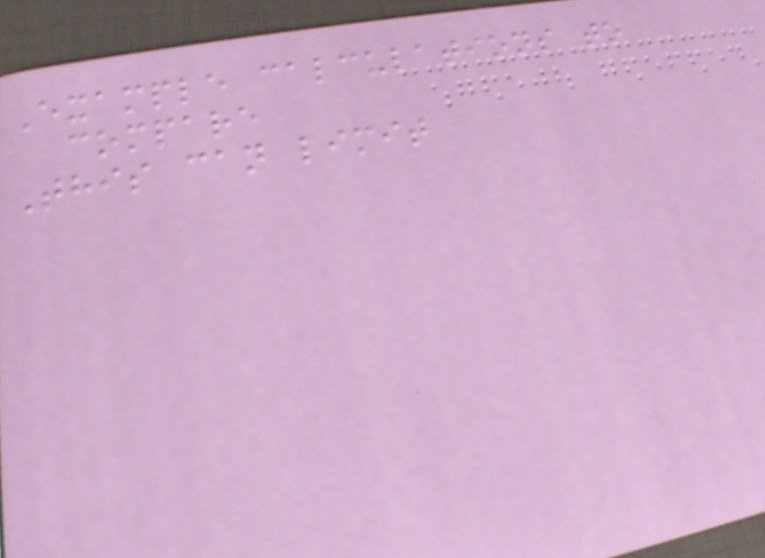Example calculations to
compare
This can limit
